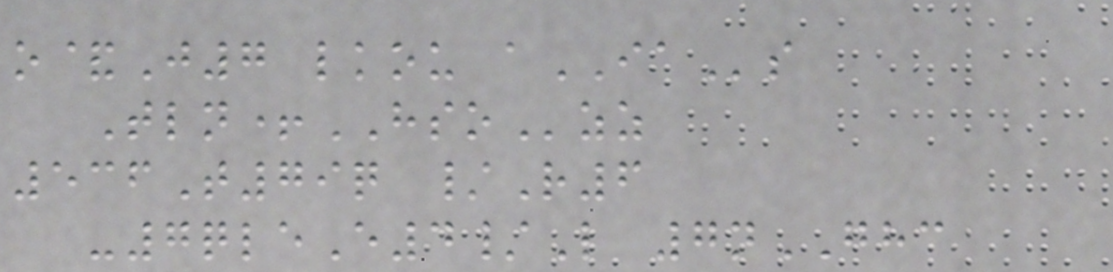o&J7 lkou aIAs
Tln+HSOzz
536T79q /R6
-7qleE4/L 7nGHC
